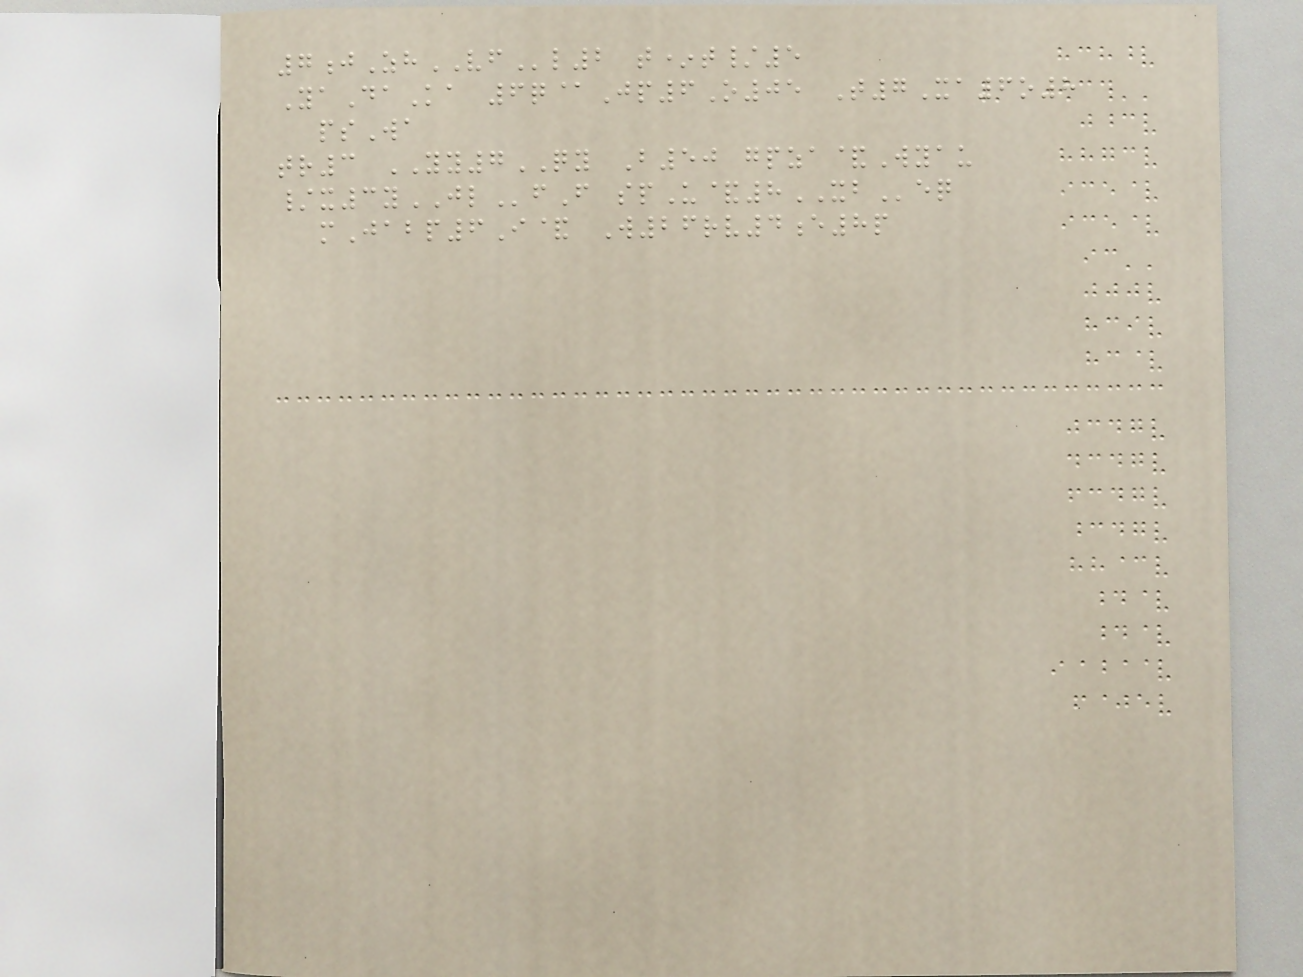7jZhVFl2 t*t/5
YaDaKa 6q@Jp6O05 T7Xa6o8
psWa
tr3 YY7QY B50 gpza&Wyau
/x3yJLfF spU&8XBeq
mJabp6I& W26rv4e8p
